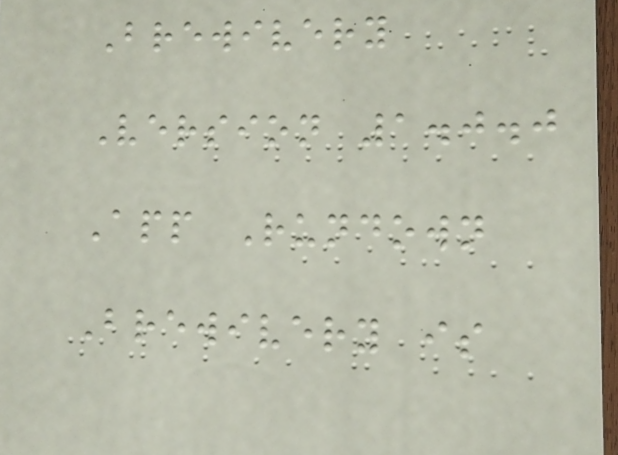Brewivery
Version 1.0.0
App Rundown
Brewivery is
